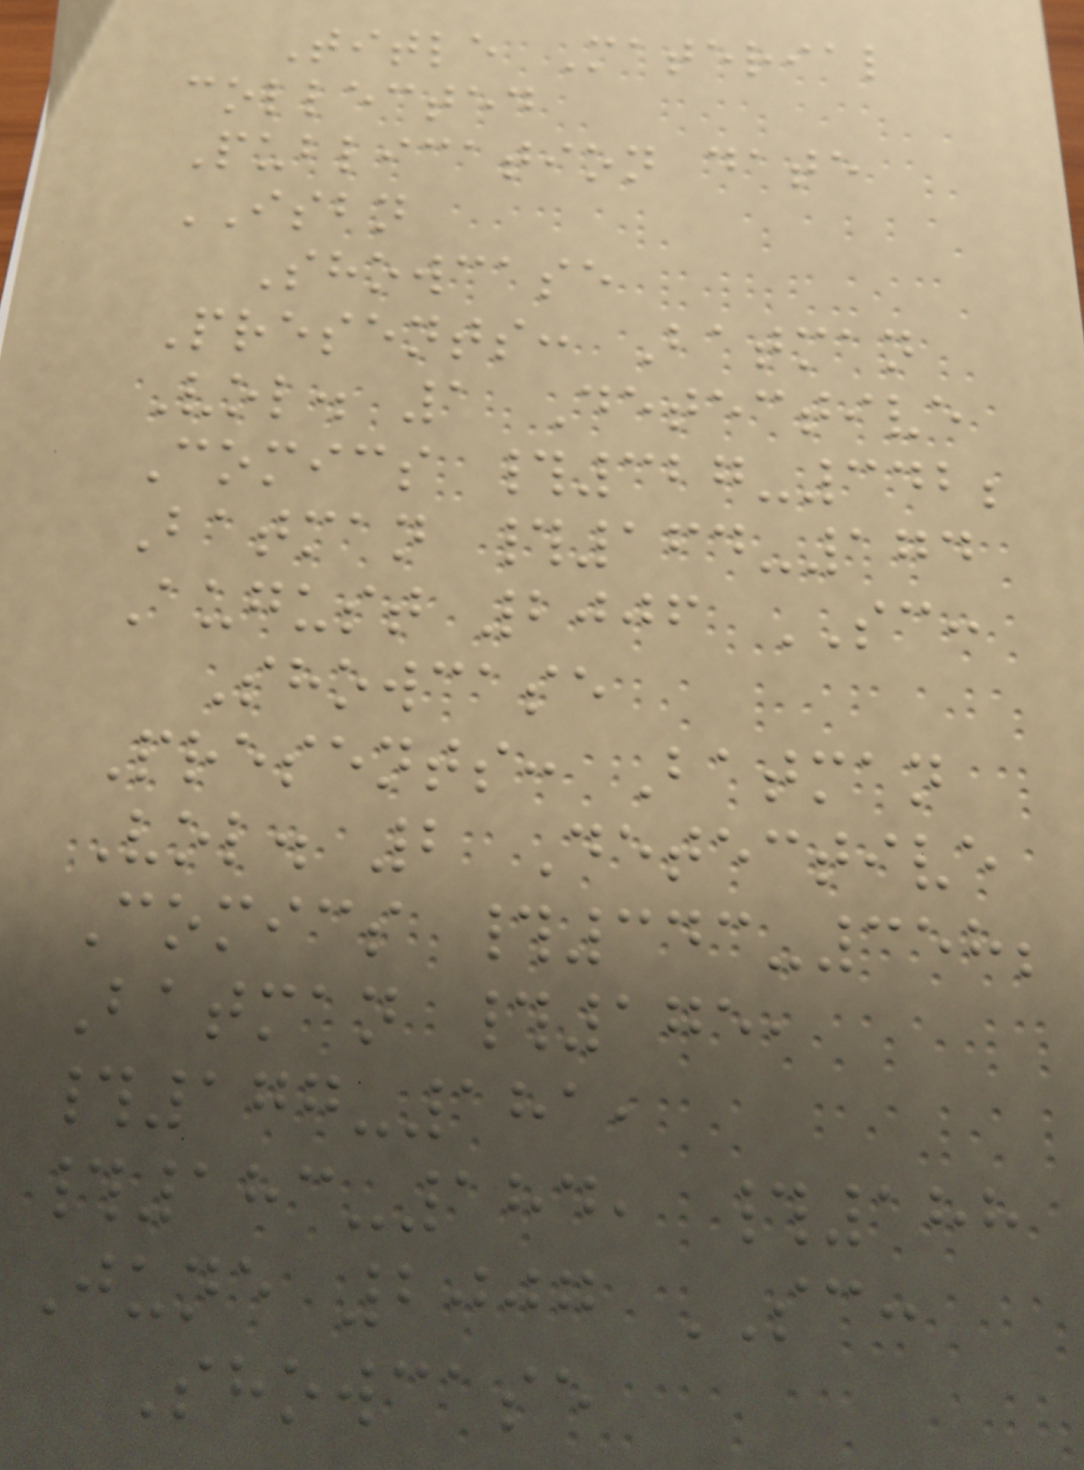Title Material
collected
Publication date
ISBN
Showcase
Presents: Batman
Vol. 1 Detective
Comics #327-342;
Batman #164-174
August 2006 SC:
Showcase
Presents: Batman
Vol. 2 Detective
Comics #343-358;
Batman #175,
#177-181,
#183-184, #188
June 2007 SC:
Showcase
